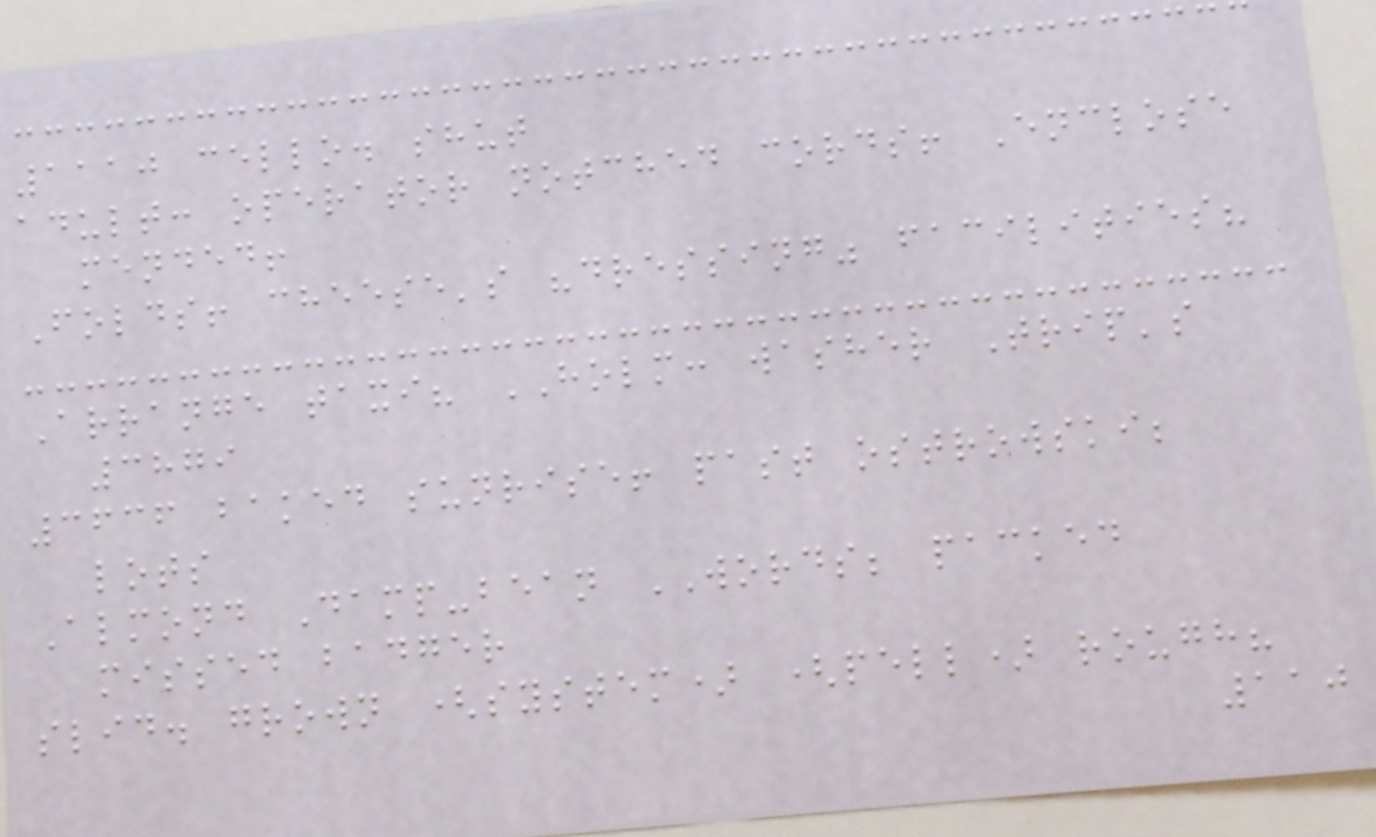1110 cello. shut
adult: operator notched cords! Enclose
mended!
Folds! cheese's "dressing" facilities?
Arrange taxi? HOLM: washer Trip's
3879
3636 baked sunrise! past ostrowski;
lots
Almond Damp-bean WORDS; packed
missed badger
slid. grown (system) (pell) rough?
110
